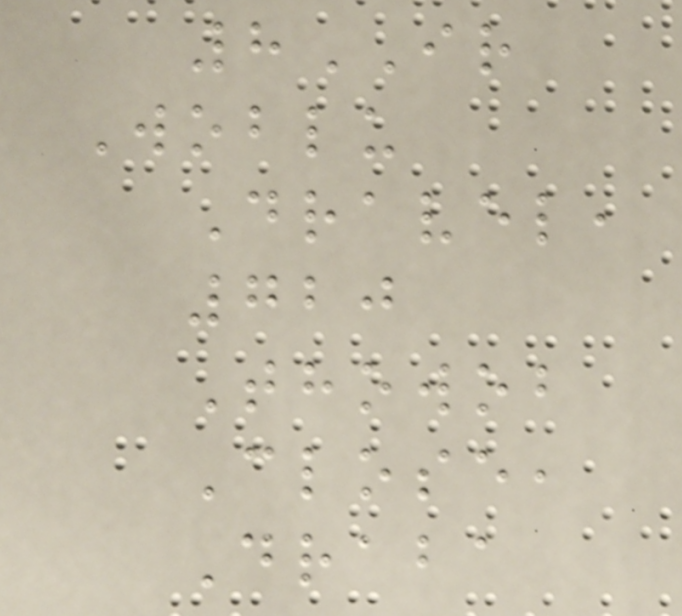8IR
Woblu
Dravel,
720
Thowob
Close,
Draba
